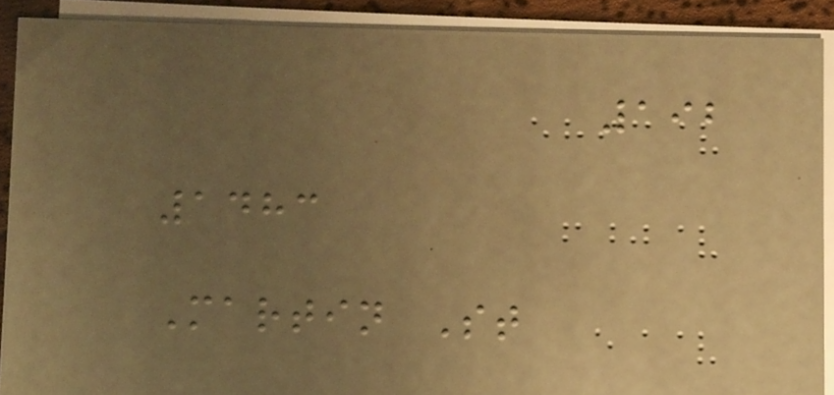192
1483
Martin St
